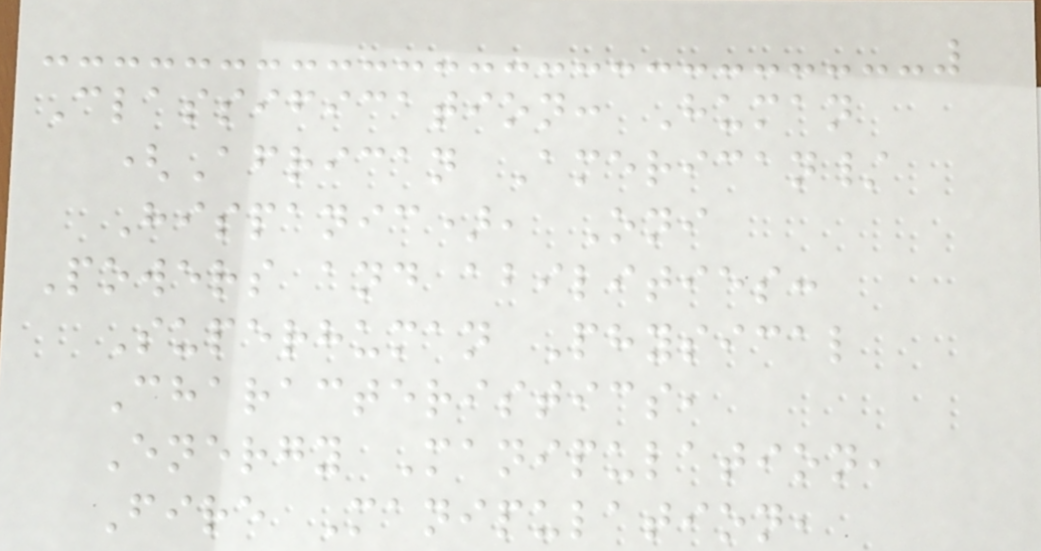Classification: Human
(African American/
Hispanic), Oni
Powers and abilities:
Superhuman Physical
Characteristics,
Energy Manipulation,
Fire Manipulation,
